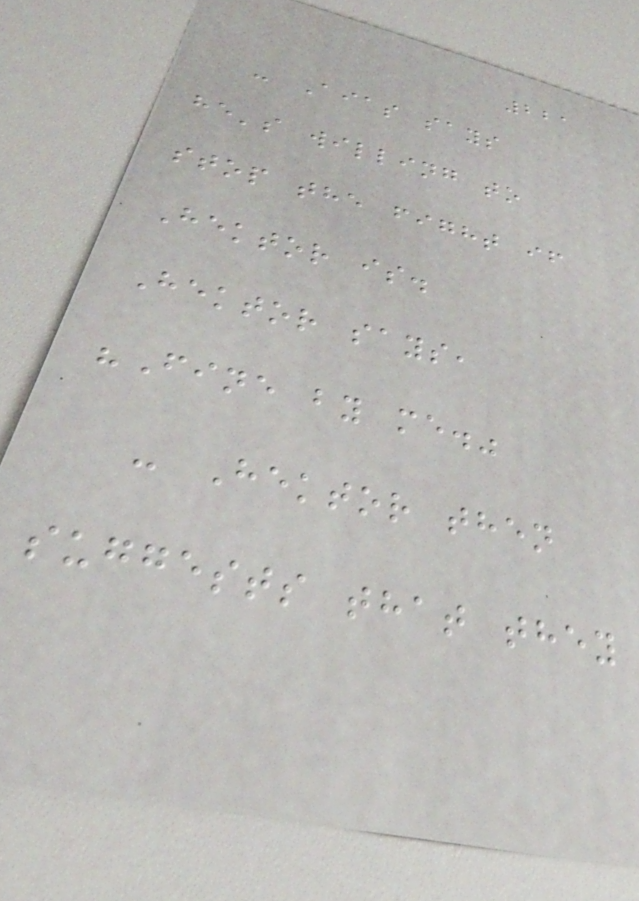221
- Aias says
he's willing to
stop the fight if
Hektor is.
Hektor says,
"Fine by me."
- Hektor then
suggests that they
